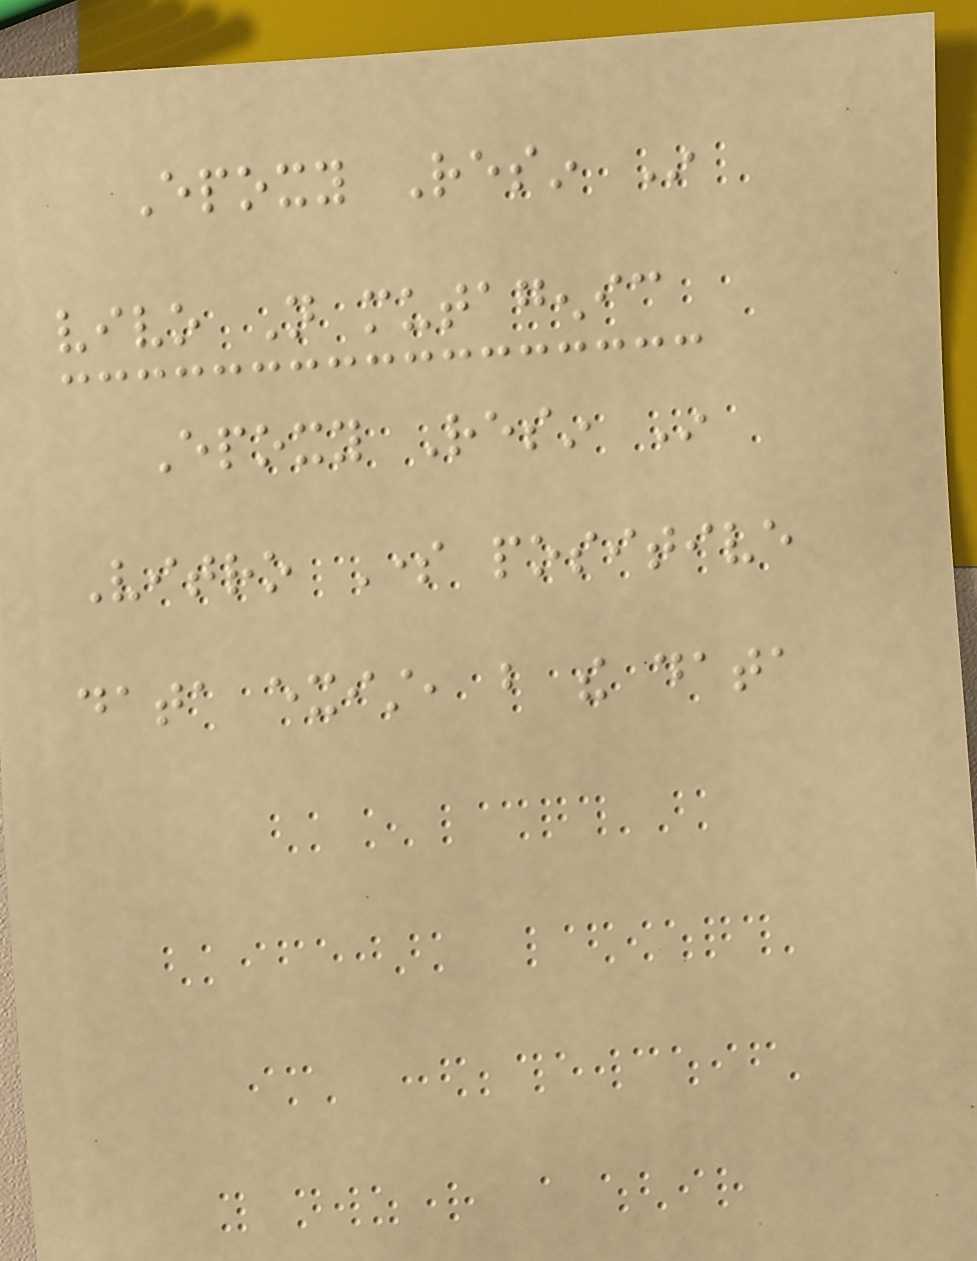Epoxy Resin In
vivo Not mutagenic
Epoxy Resin In
Vitro Some positive
data exist, but the data
